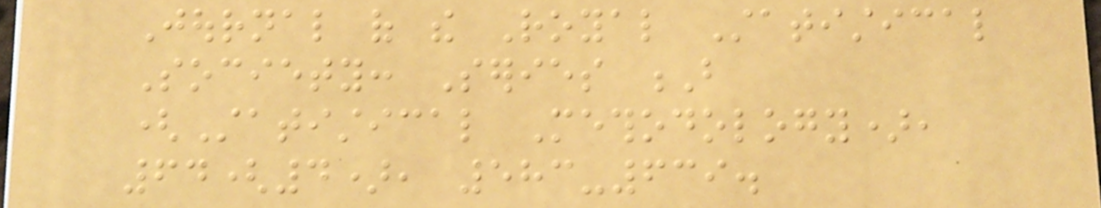Journal of the Royal Statistical
Society: Series B
(Statistical Methodology),
64(4), 583-639.
